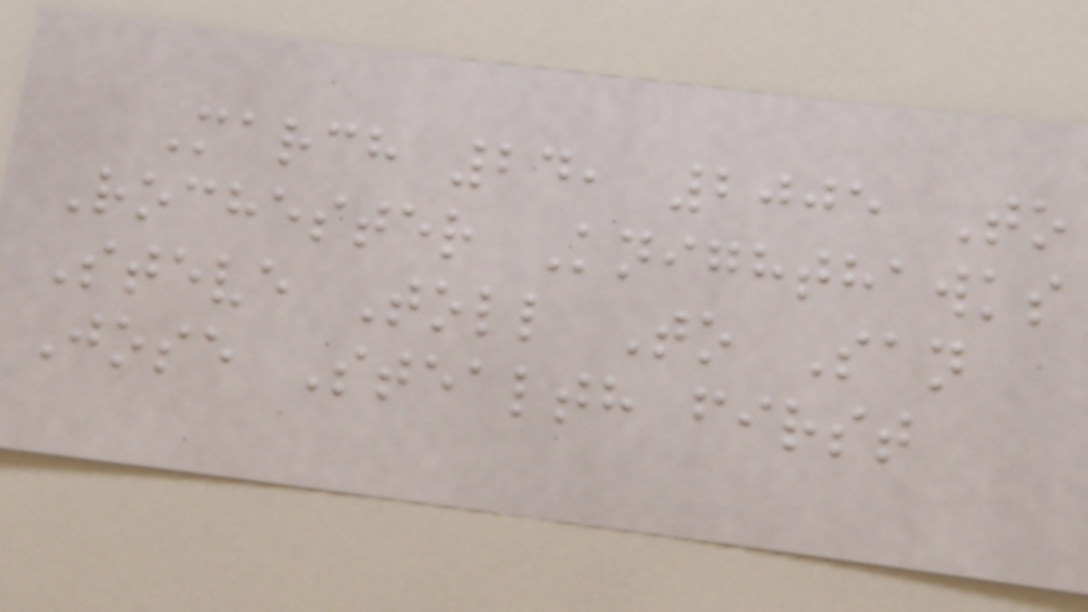March 24, 2005 To
Rochester Knighthawks
Steve Toll To San
Jose Stealth first
